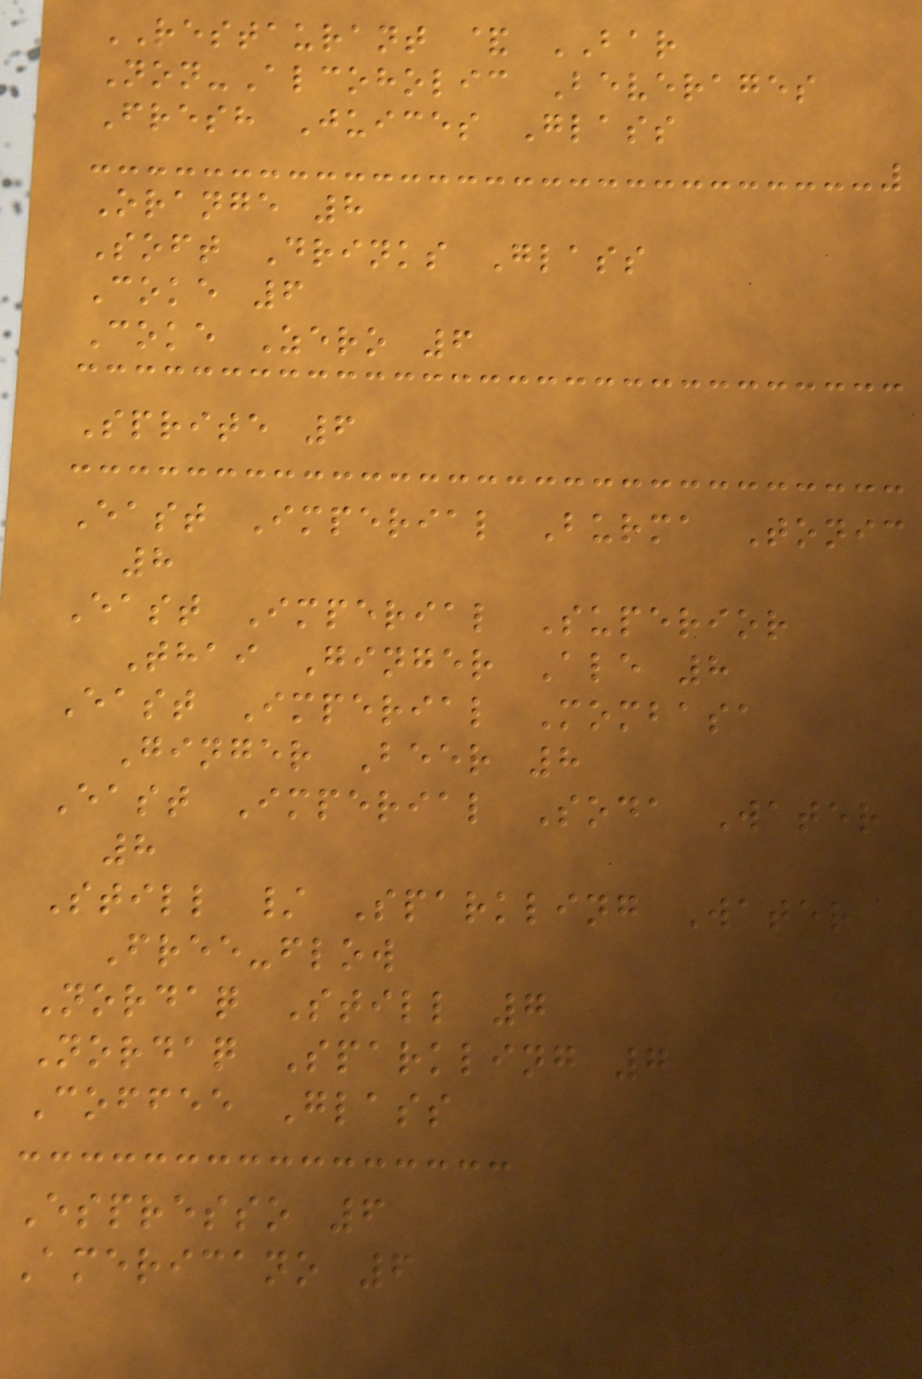RESTAURANT & BAR
Non-Alcoholic Beverages
Fresh Juices Glass
Orange 8
Soft Drinks Glass
Coke 6
Coke Zero 6
Sprite 6
East Imperial Burma Tonic
8
East Imperial Superior
Thai Ginger Ale 8
East Imperial Mombasa
Ginger Beer 8
East Imperial Soda Water
8
Still / Sparkling Water
Free-flow
Nordaq Still 7
Nordaq Sparkling 7
Coffee Glass
Espresso 6
Americano 6
